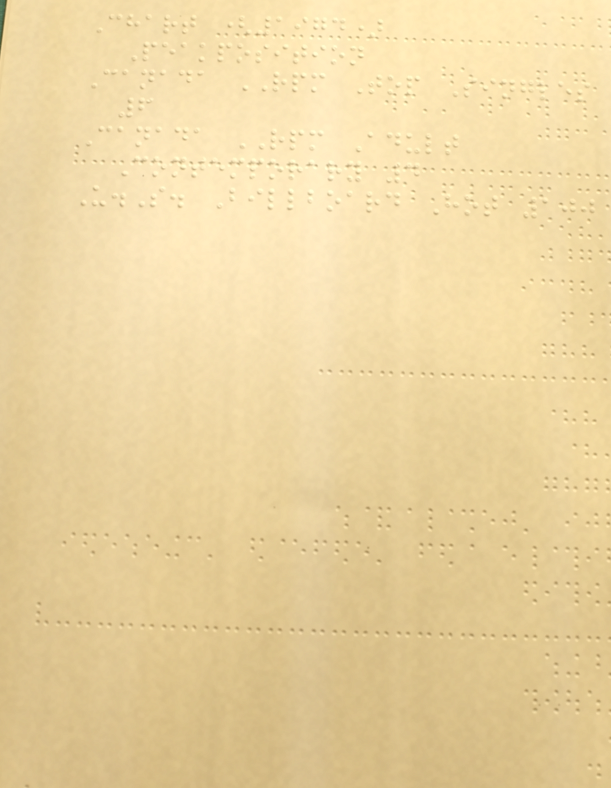Chart (1974)
Peakposition
Canada RPM Top Singles
6
Canada RPM Adult
Contemporary 4
U.S. Billboard Hot 100
